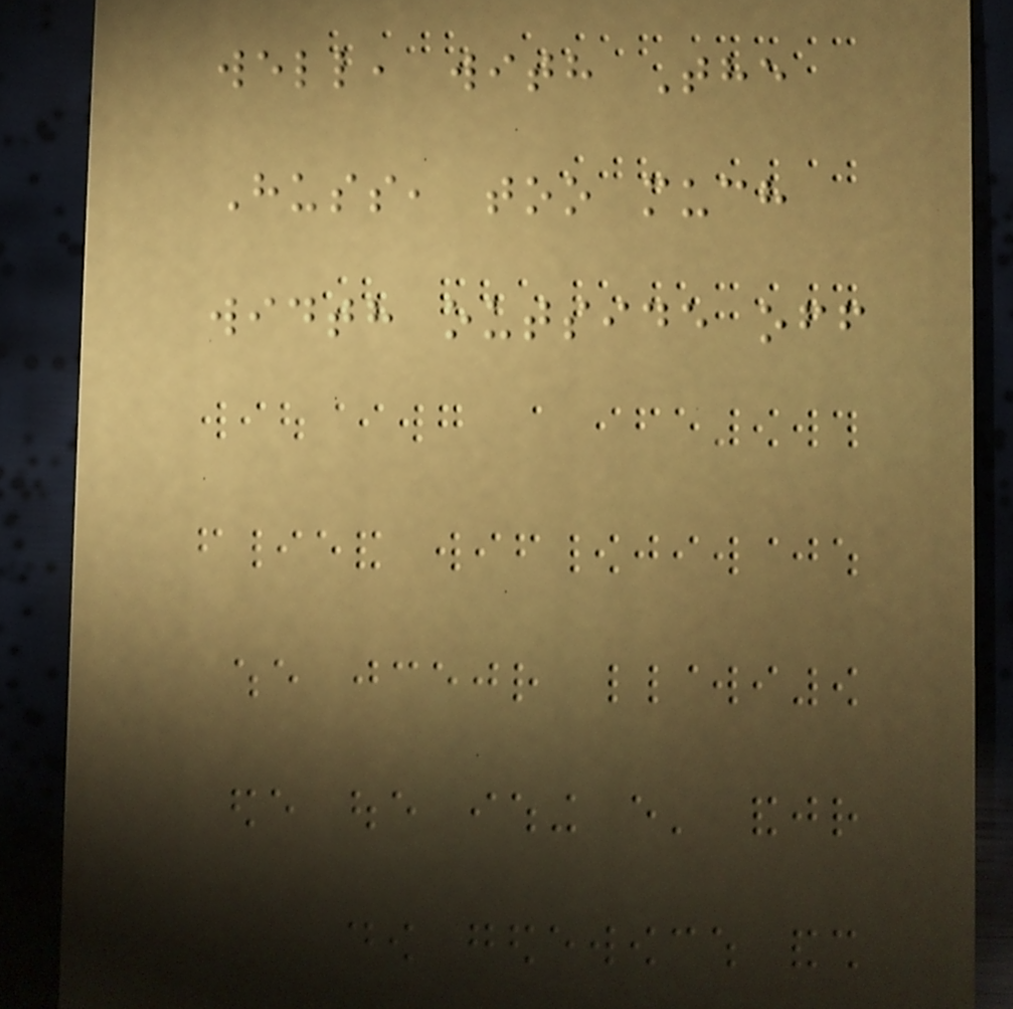well, with The
Huss, too much
width outside off
